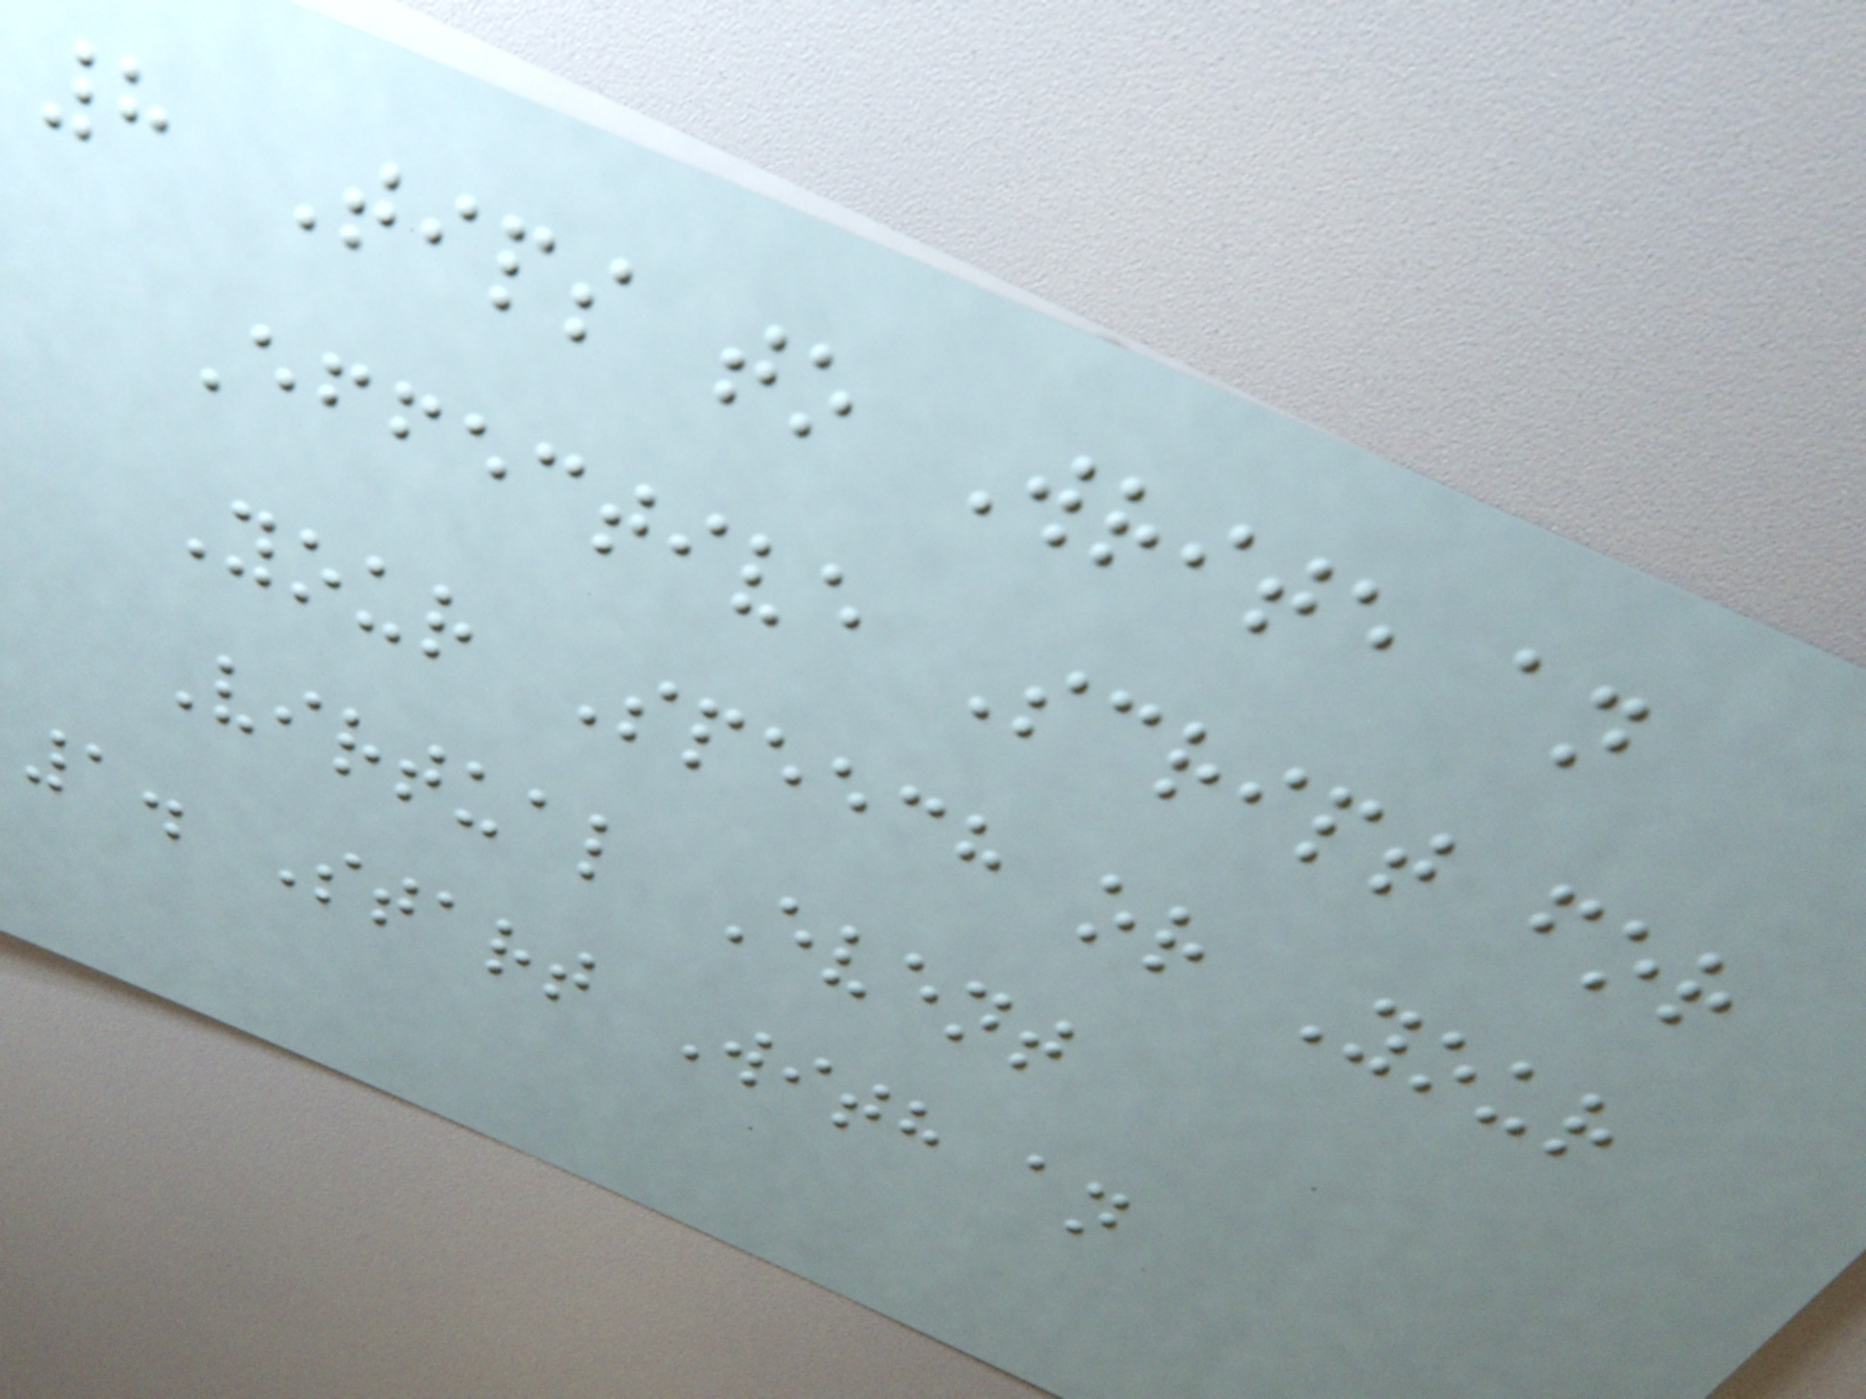8 Tips to Write an
Effective Script for
Your Speech or Your
Virtual Event
1. Start With an
